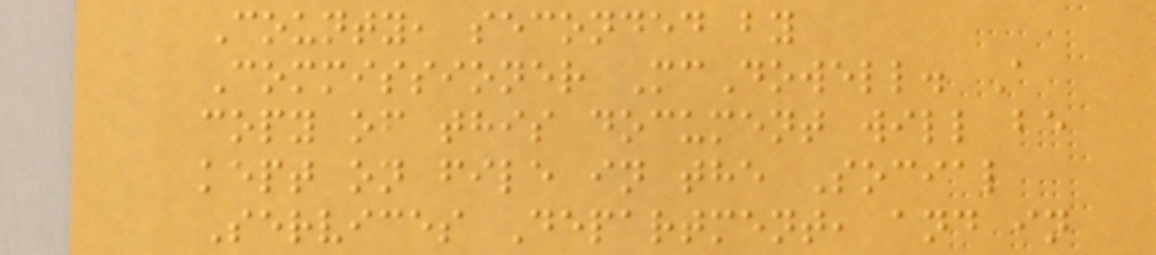County, seconded by
Commissioner McDowell. A
copy of this document will be
kept on file in the Social
Services Department, and in
